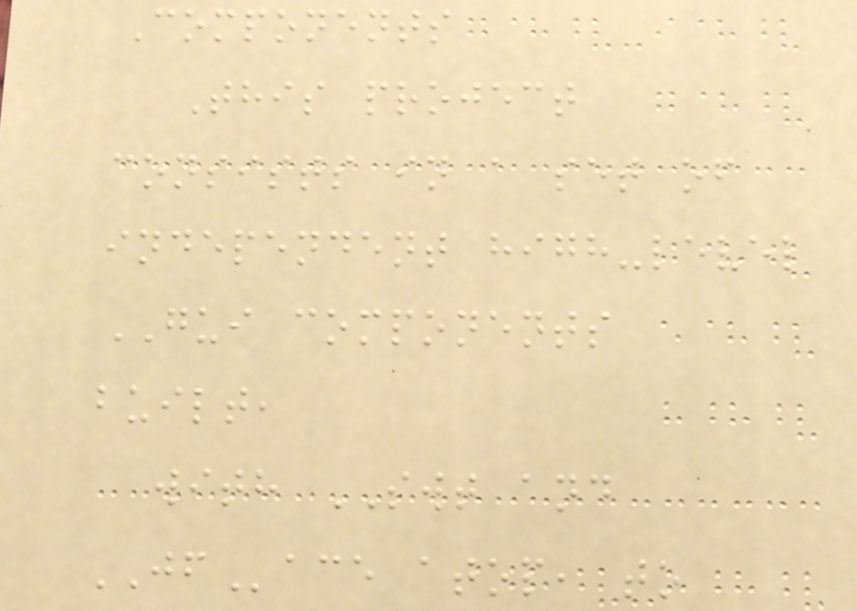Components
This project
consists in a set of
independent high-level
GUI components
built,
with SWT and
JFace atop, to
